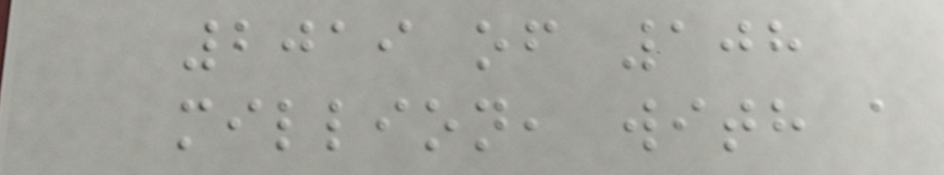2019 of 108
million, with a
